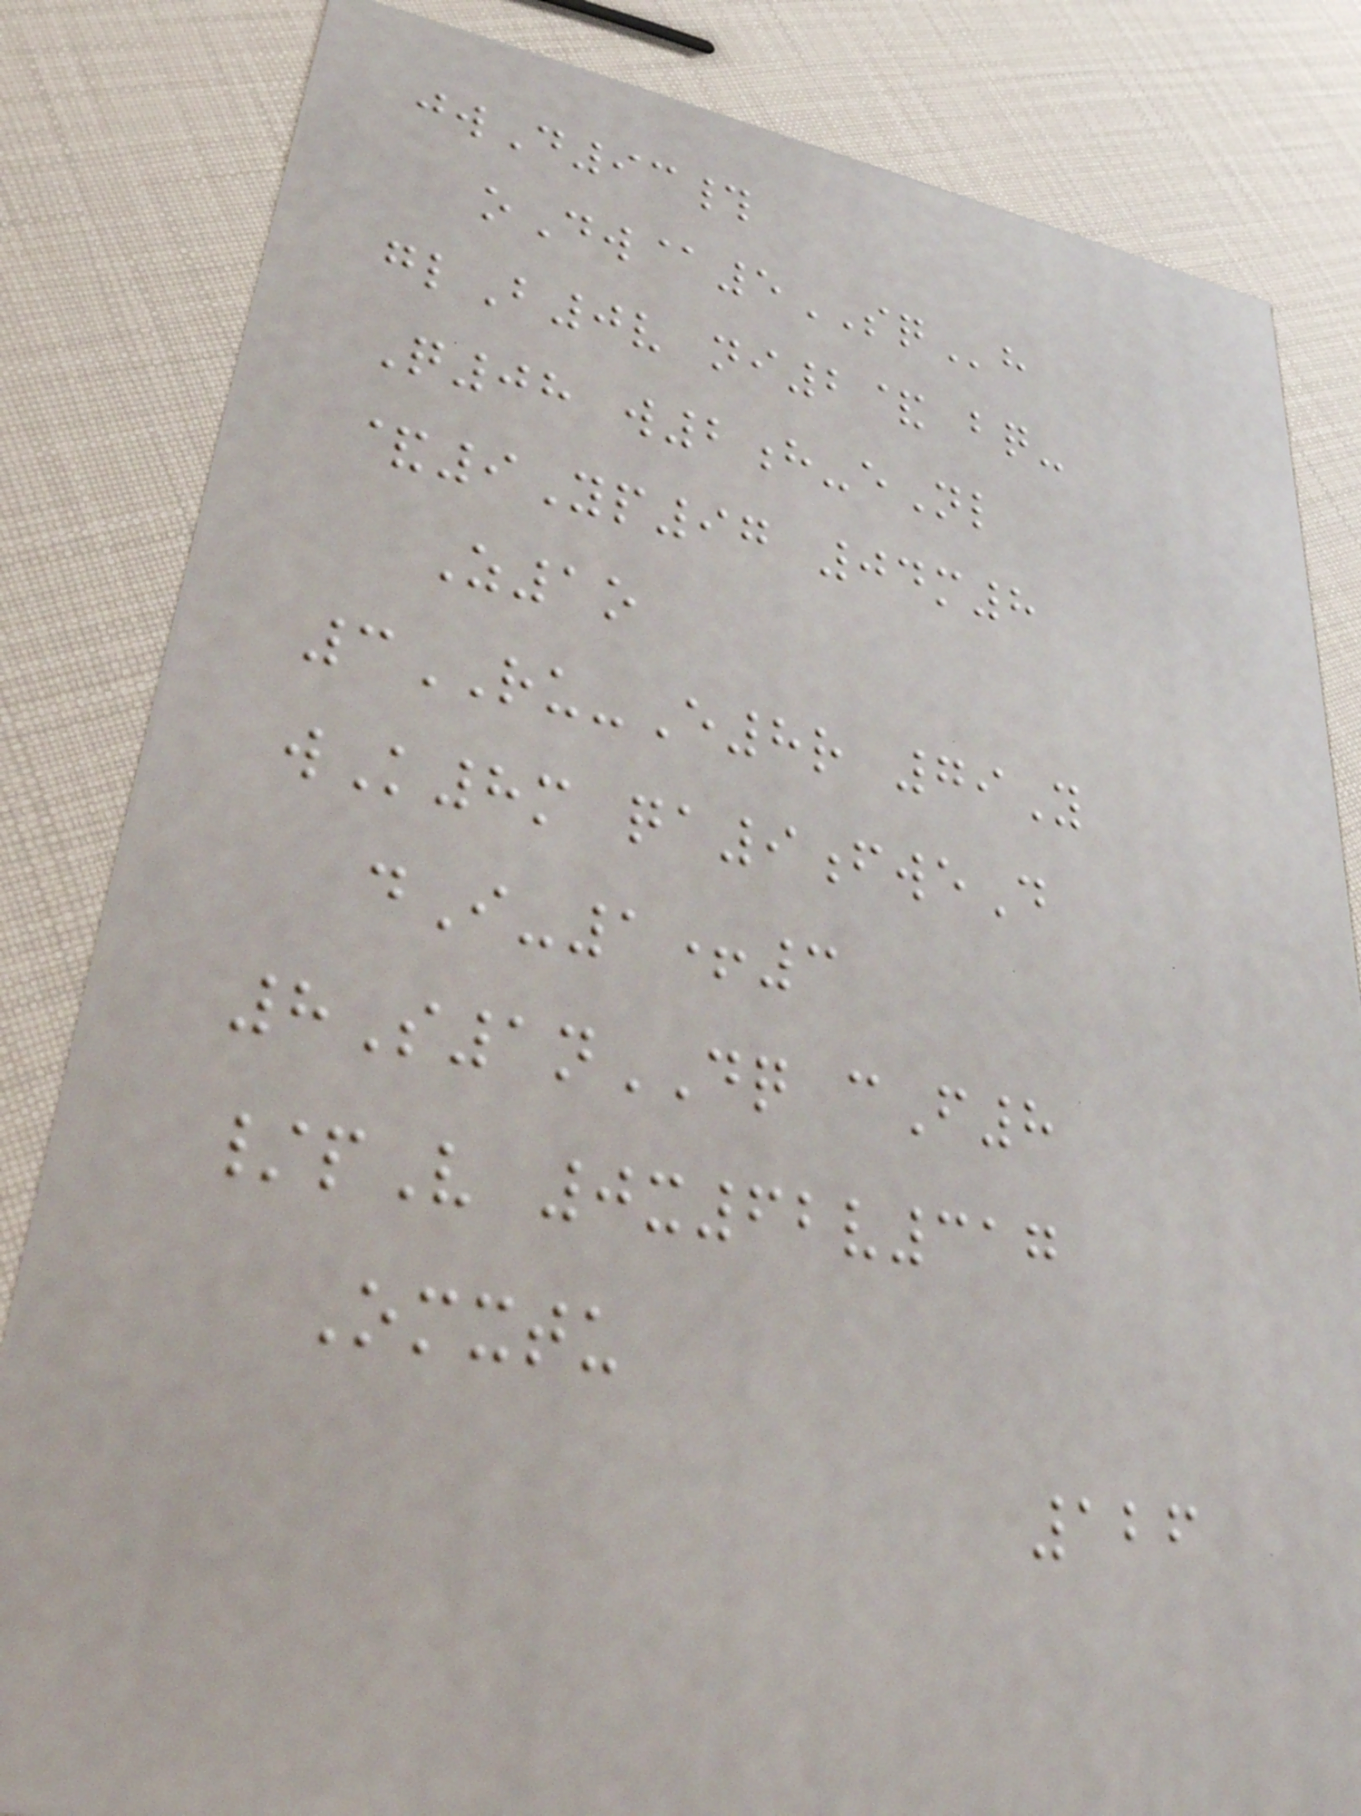jwD93#
oDw@5SQh
glB0v ni2& bq-
Q08 w2h-eNl
&9Yp97 04m8
Z1o
3RU-E8r 79Y
wK8m qa9fweD
dI-1+3
8S1nDQ cF8
/pV 0x62v317
Omxtu
126
